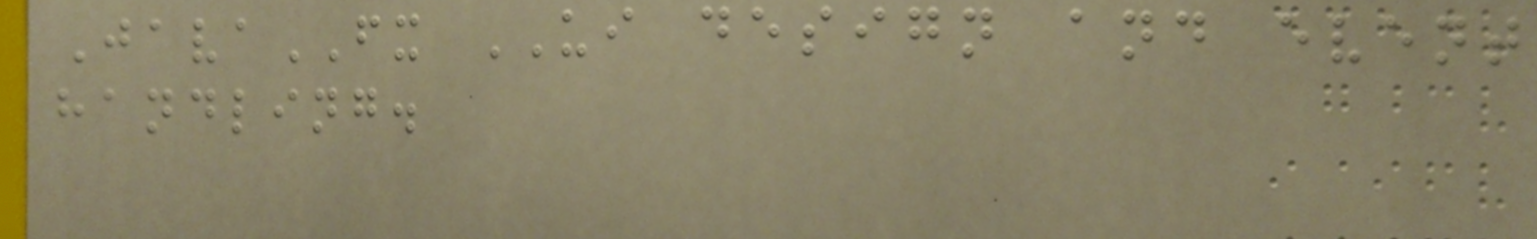JavaFX UI design and event
handling.
